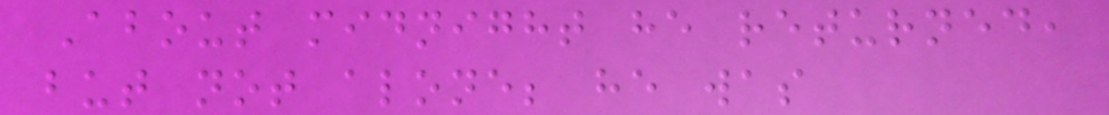About midnight he returned,
but not alone; he was
